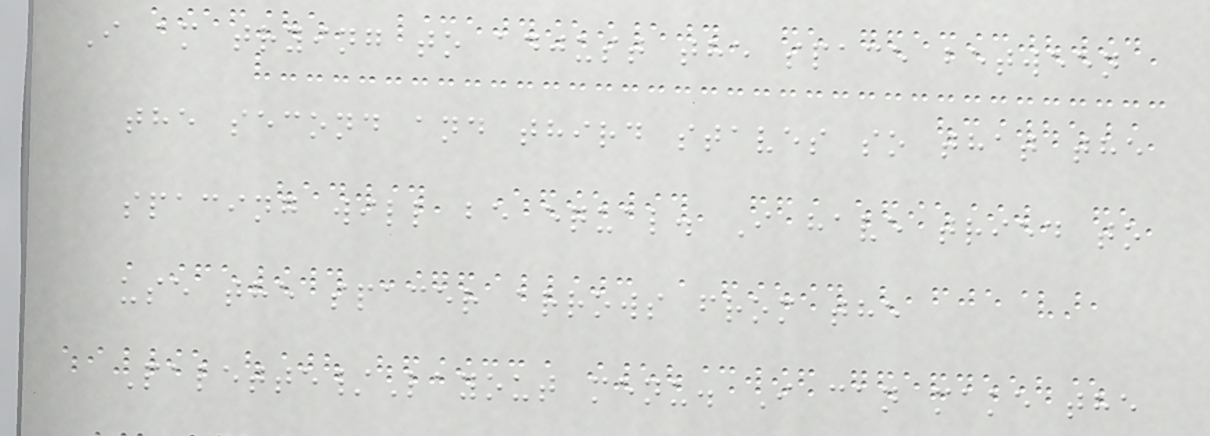I am trying to adjust the space between
the second and third staves so that the
spacing will be equal. I have tried to
use the spacer arrows from the
Palette/Layout menu. I can make the
